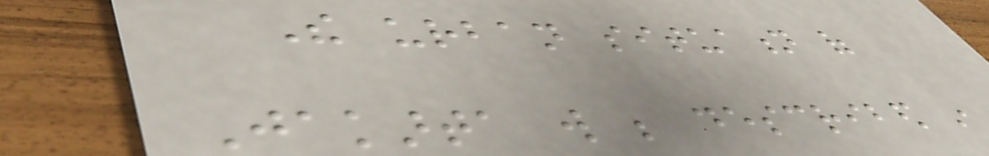The urban situation of
Jakarta will be described in
